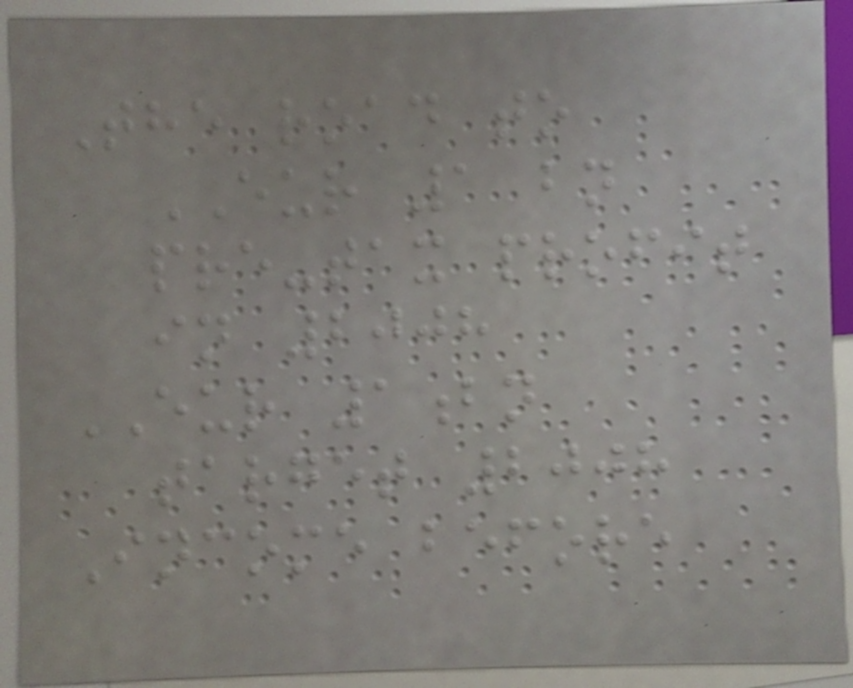The road to
EUR 1 bn
pre-tax profit
in 2008
EUR 1bn
target 2008
Income before
